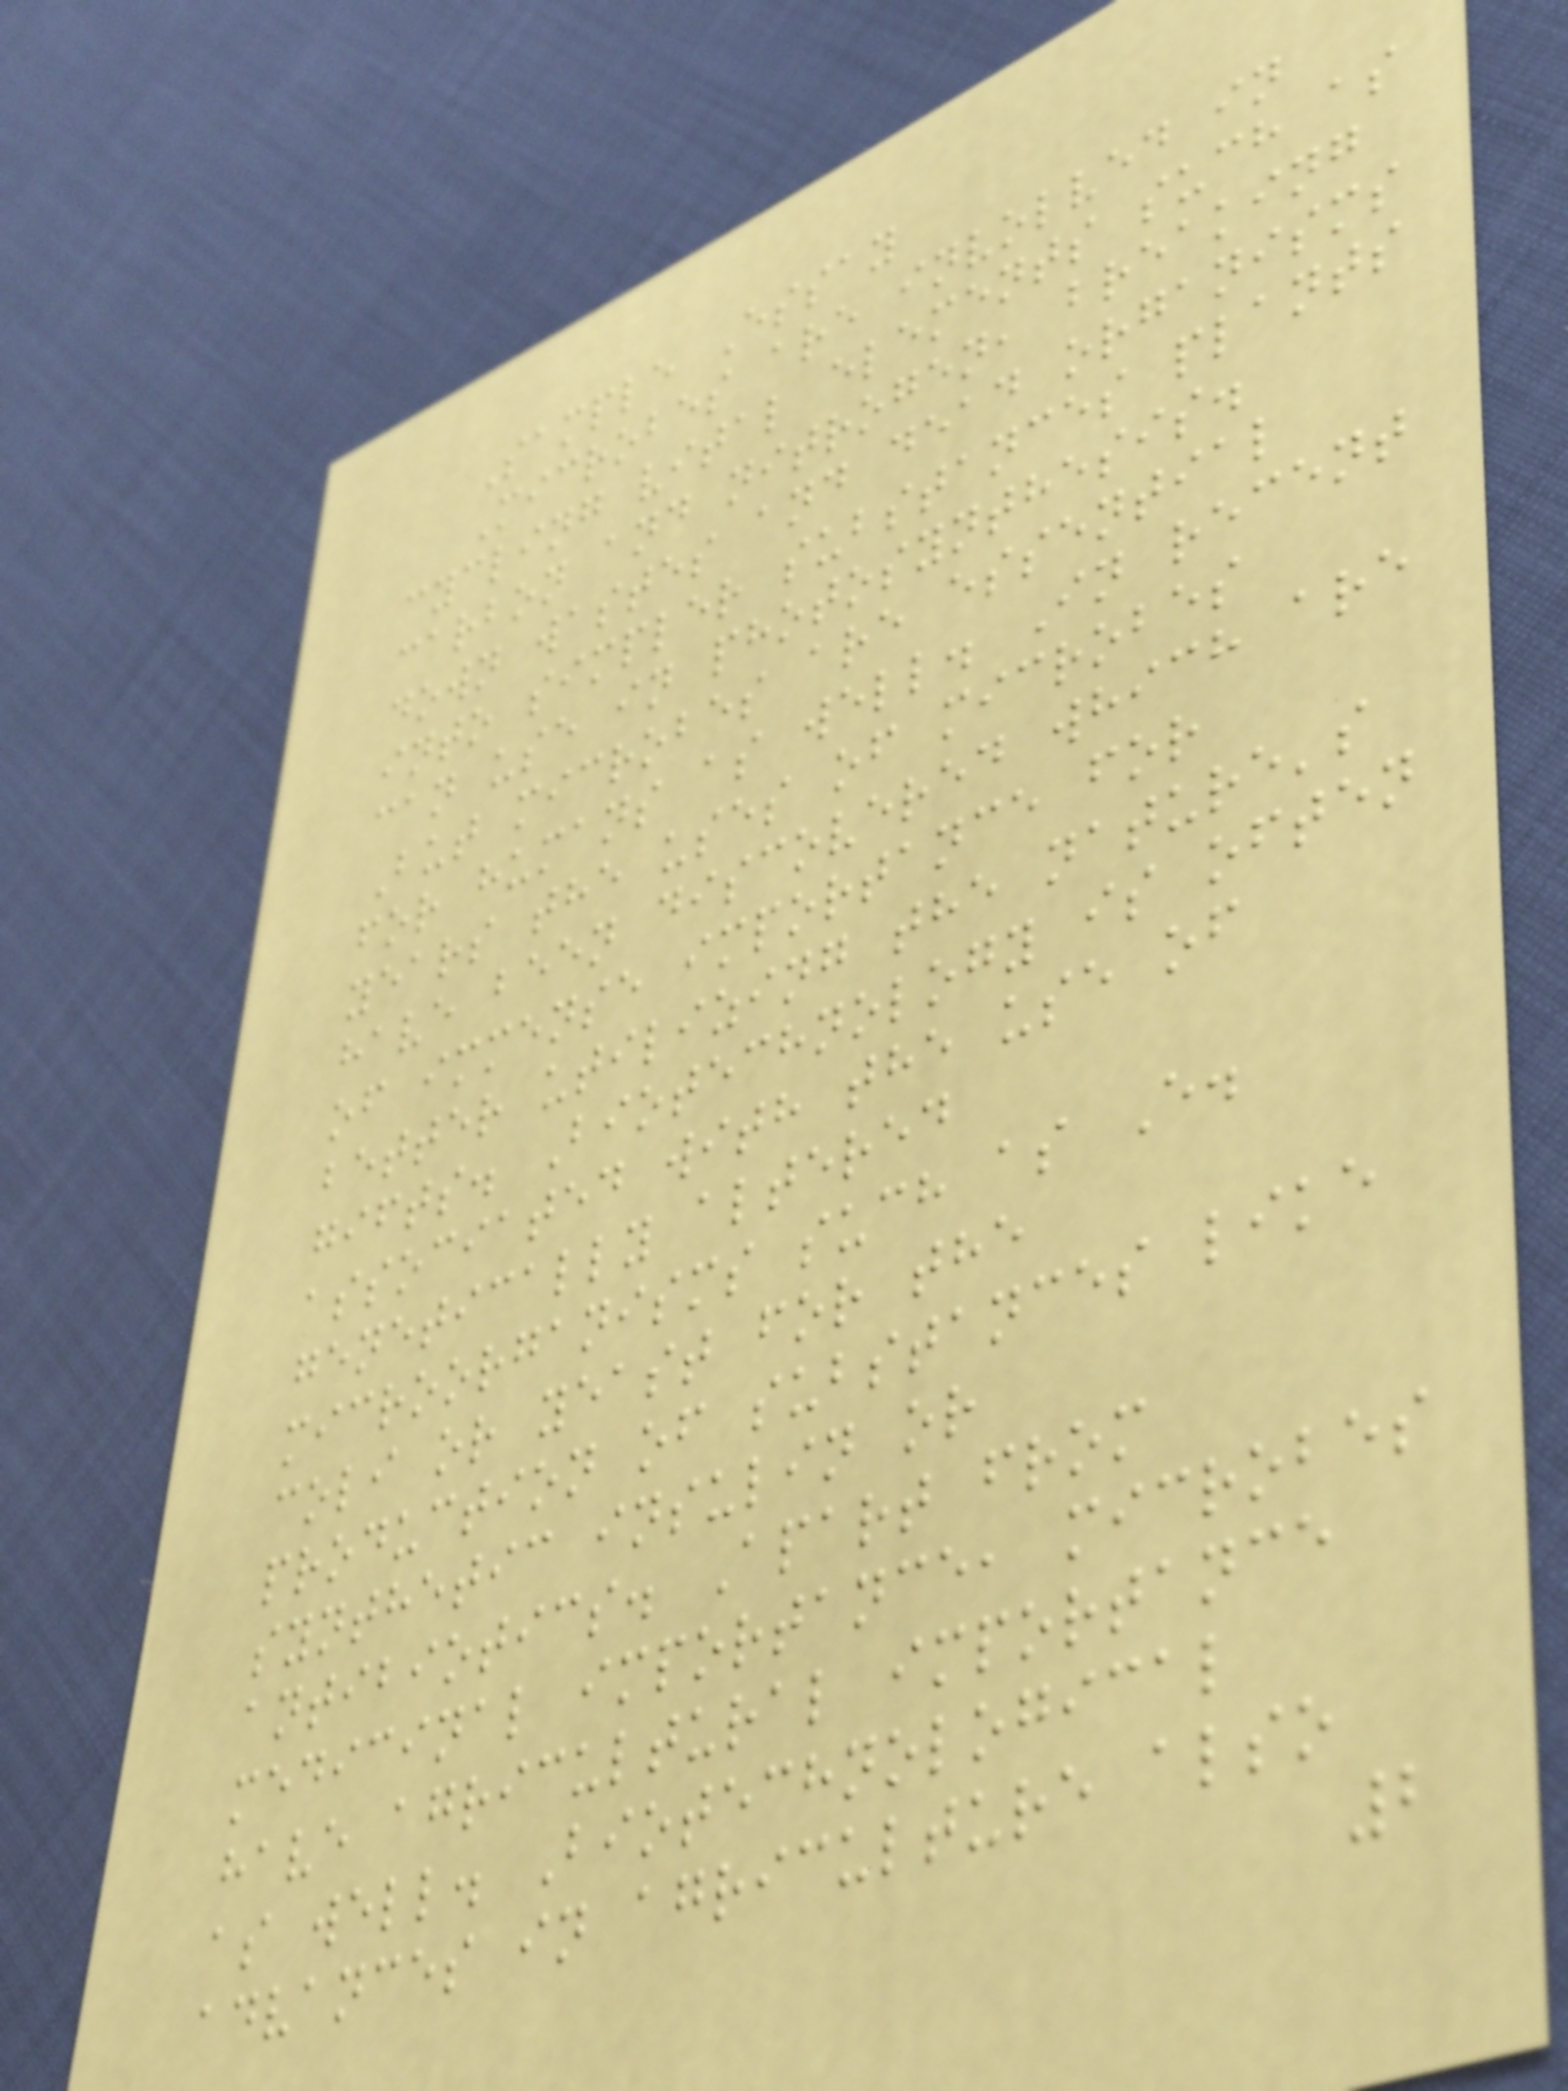Sample Essay
Microbes are involved in
cycling vital elements such as
carbon and nitrogen, breaking
down wastes and dead organisms
into simpler substances plants
can use in photosynthesis.
But microbes are essential
for humans as well. In recent
years the uses of microbes
have been discovered which are
of immense importance for
better utilizing the nature's
gifts. Biotechnology is often
associated with the use of
genetically altered
microorganisms such as E.
coli or yeast for the
production of substances like
synthetic insulin or
antibiotics. Apart from
medicinal importance, microbes
have agricultural importance
as well. Biotechnological
advances in agriculture also
2
